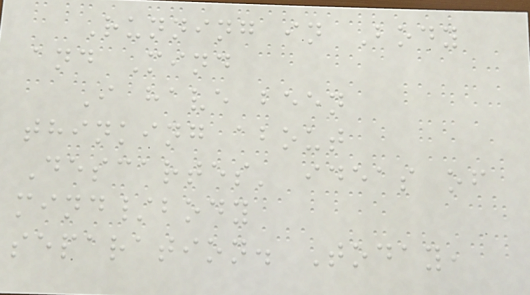Running in Body
and Mind
I have been
thinking about
Descartes' ideas of
mind/body
separation. Today,
